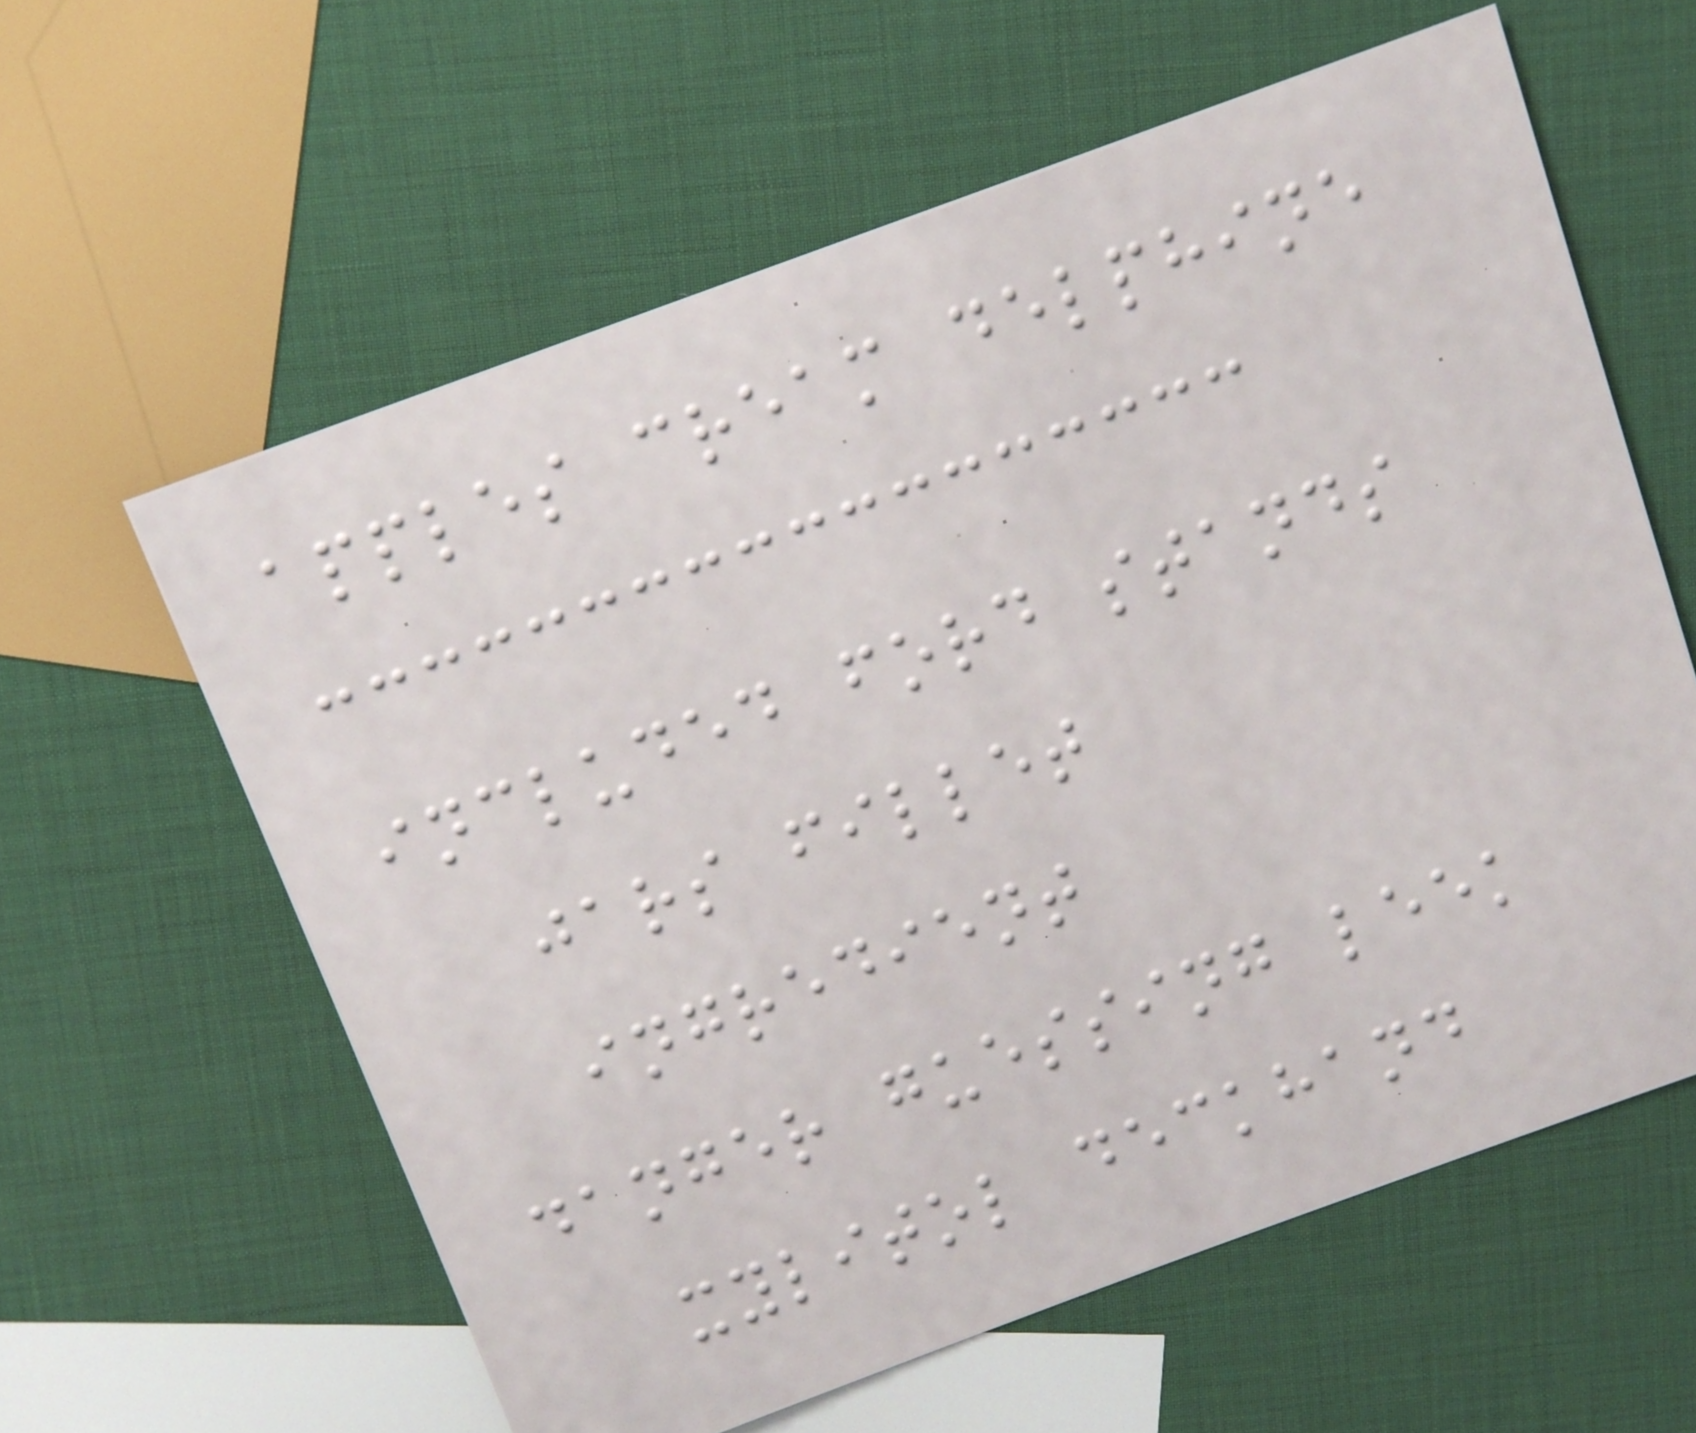apples cream delphine
included ford stands
jars fillet
ingredient
danger guessing leek
xylitol deckhand
